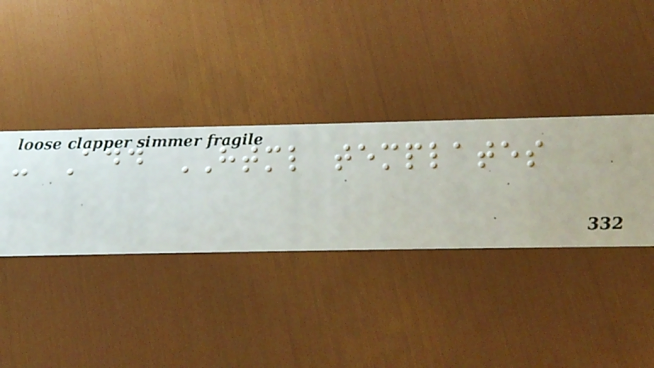- Add HTML templates
